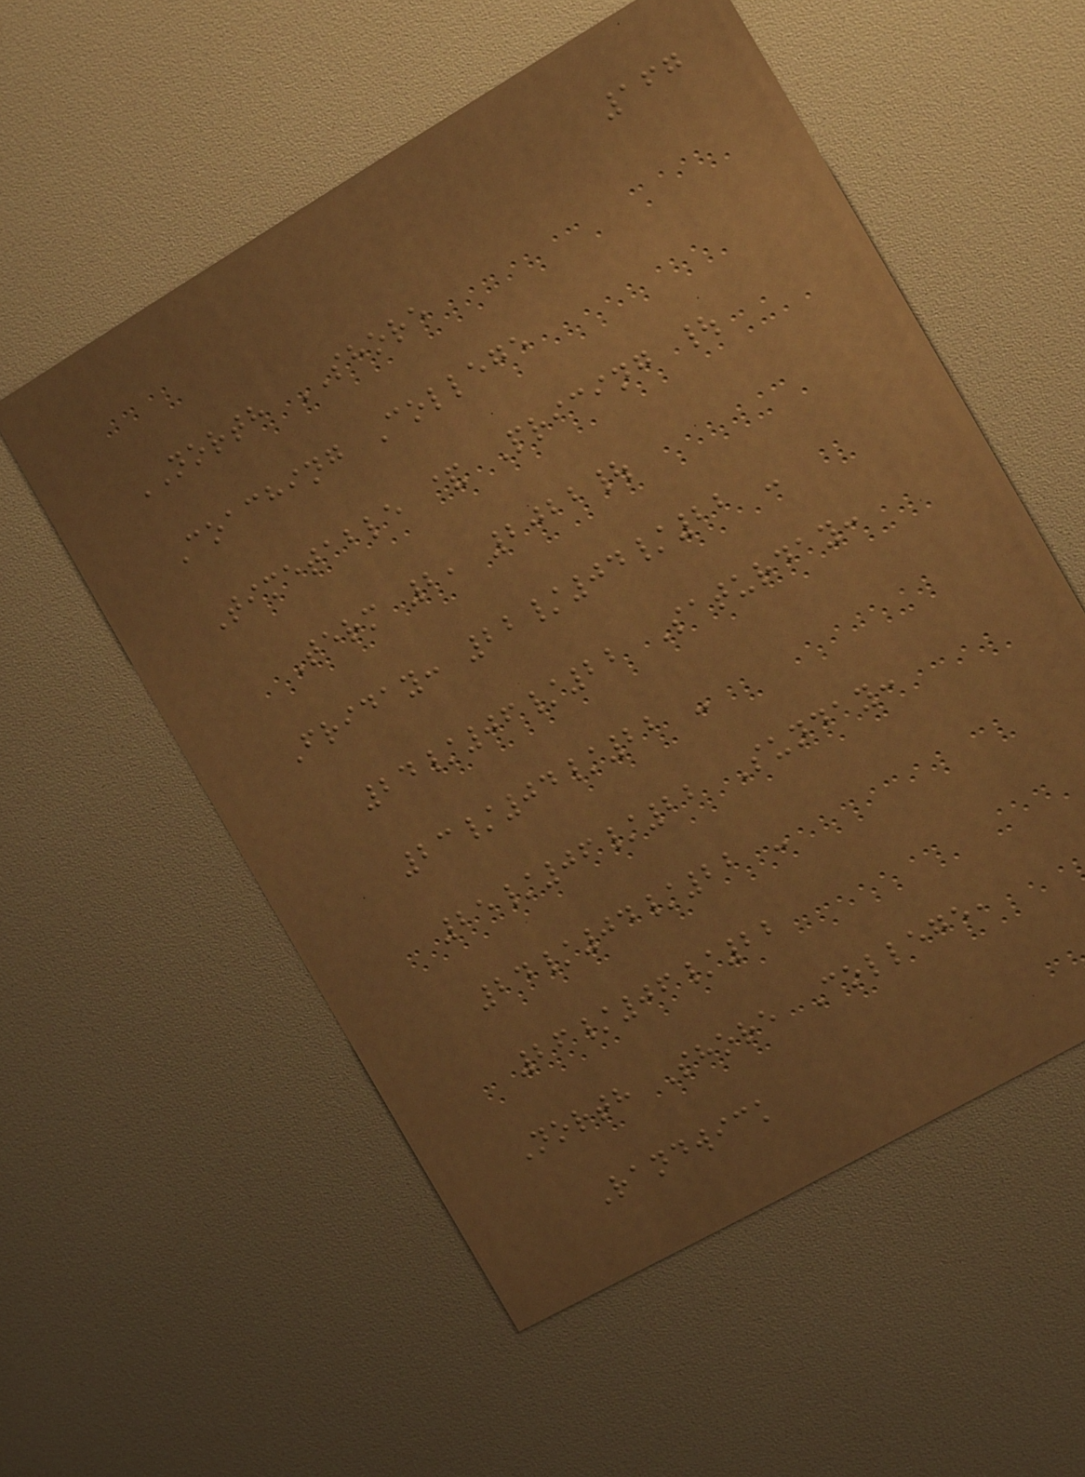167
NORTH SHORE
Coaching College
Timetable & Pricing |
Term 2, 2022|
Friday: 22/04/22 -
24/06/22 Saturday:
23/04/22 -
25/06/22 Sunday:
24/04/22 -
26/06/22
North Shore College,
Randwick
